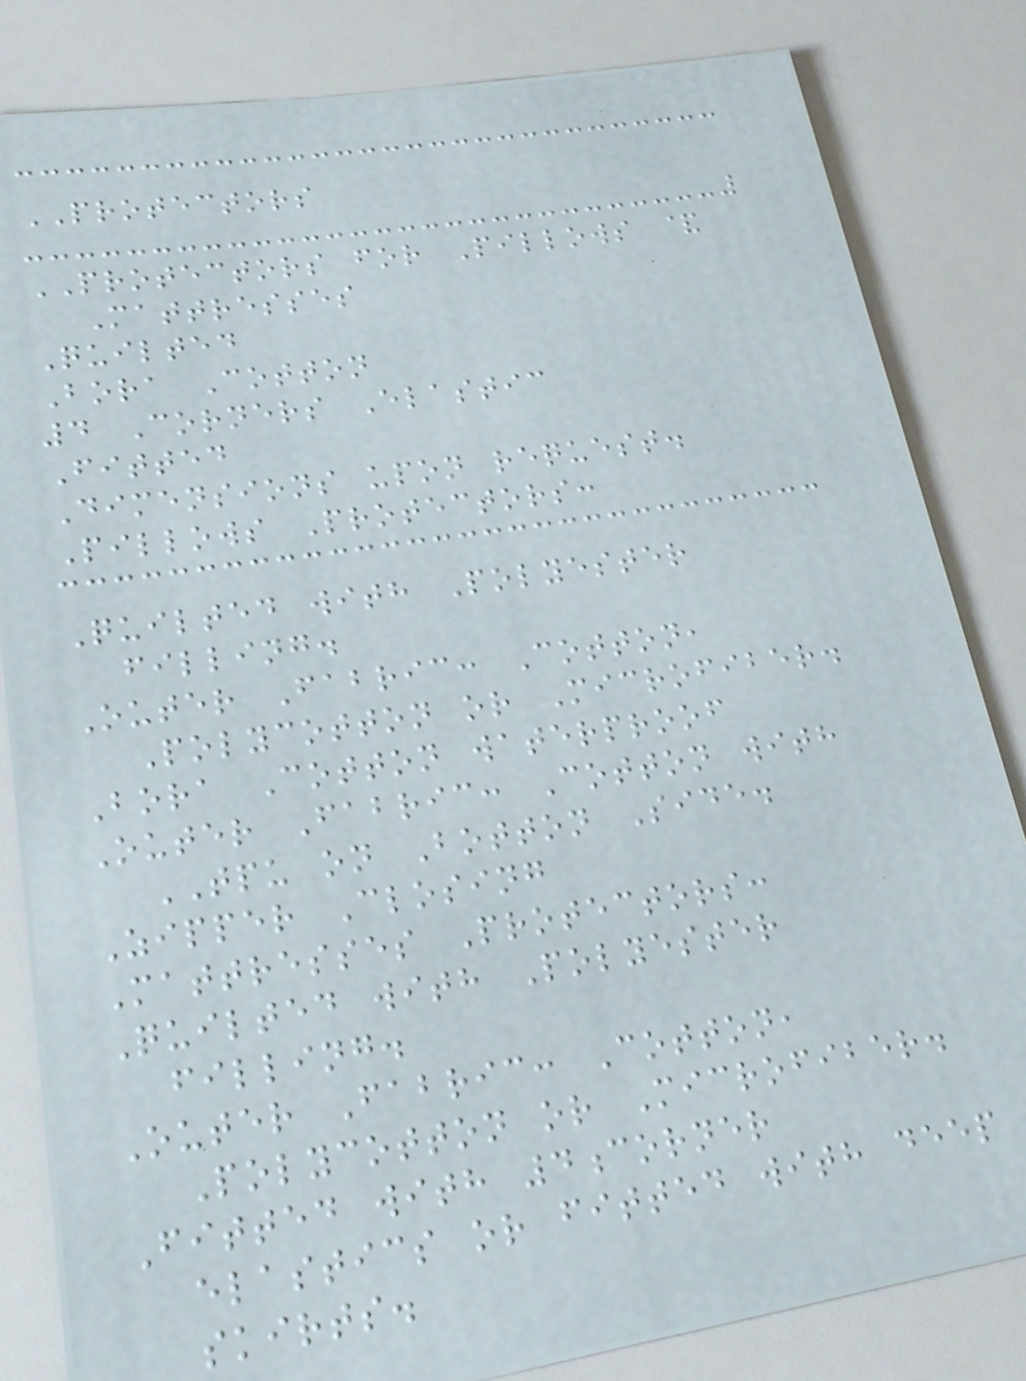PROTECTORS
PROTECTORS for Pillows &
Mattresses
Quilted
Bora Cotton
4 Corners Elastic
Fitted
Dimensions upon request.
Pillows Protectors:
Quilted with Polyester
filling.
Outer Fabric: Cotton,
Polycotton or Microfiber.
Bora Cotton waterproof
Outer Fabric: Cotton with
TPU on Botton Side.
Zipper Closing
Mattresses Protectors:
Quilted with Polyester
filling.
Outer Fabric: Cotton,
Polycotton or Microfiber.
Fitted with 4corner
elastics or fitted with deep
skirts.
